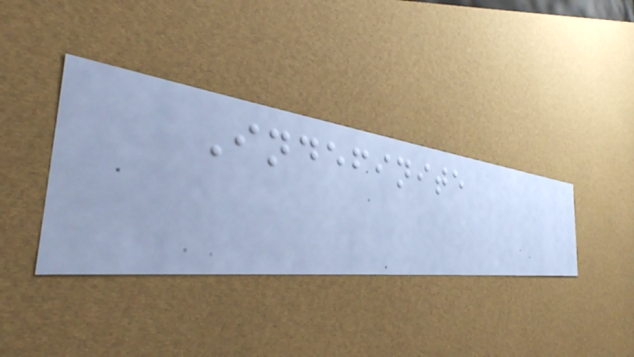Indefinite
